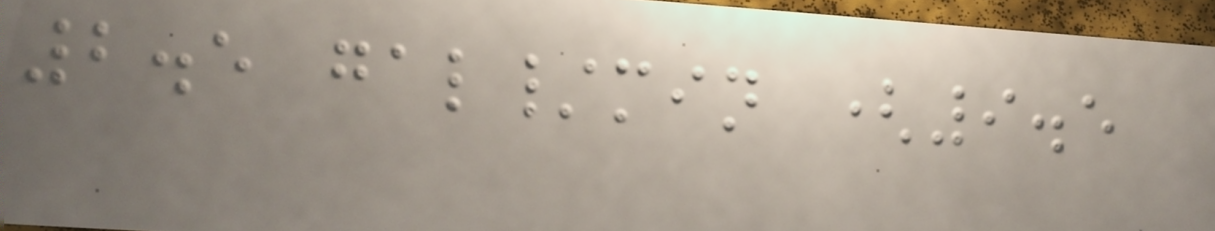2.5 gal/min (9.5
